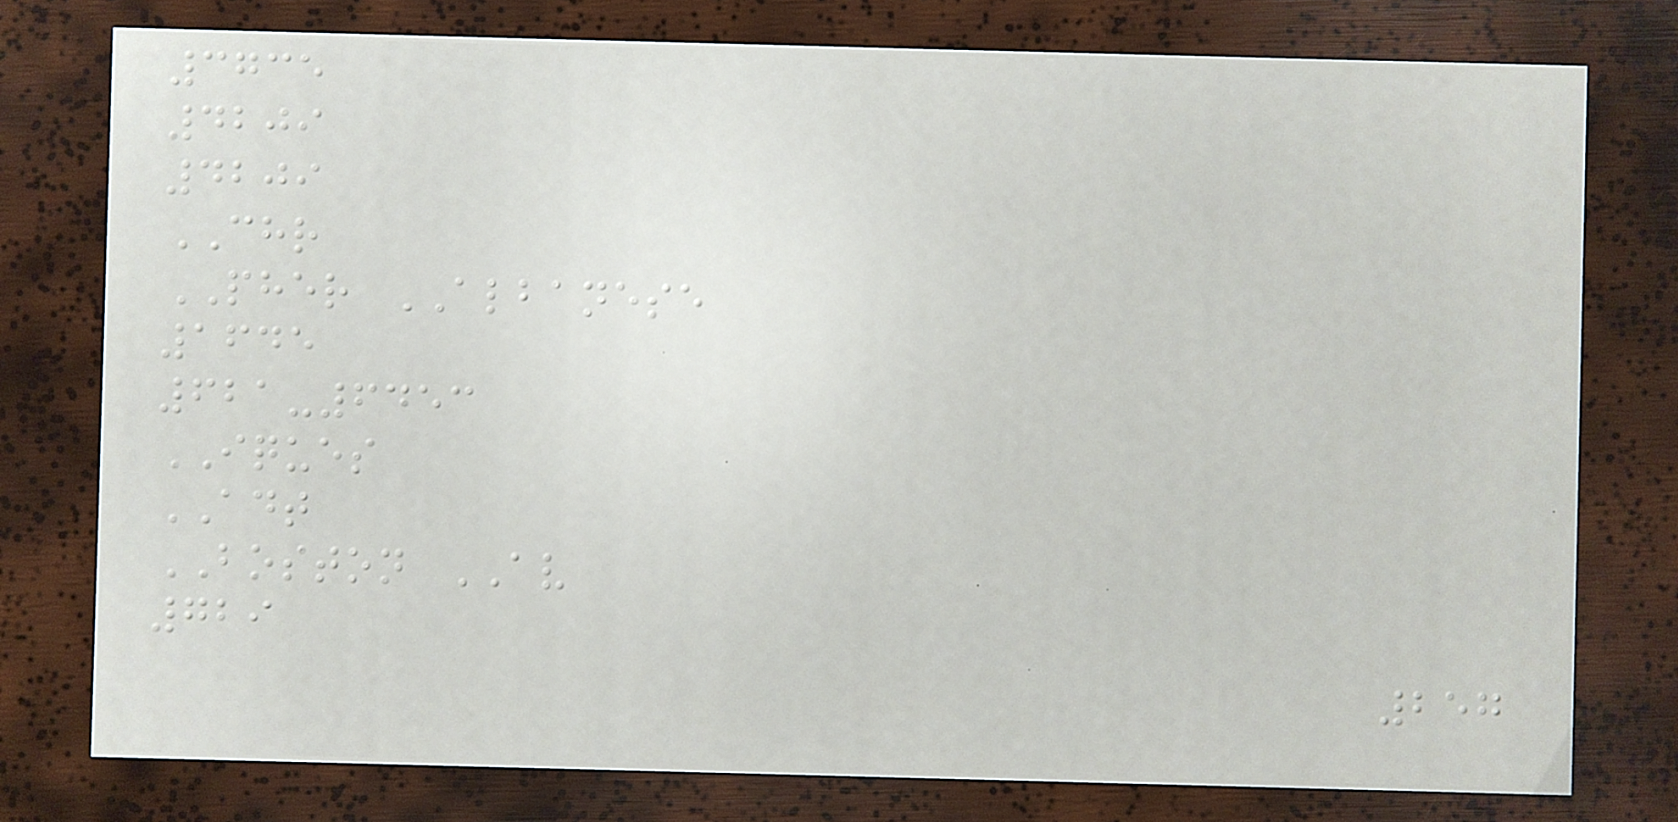3735
4209
4209
CHR
PHER ALBANESE
1645
621-6453
IQUES
ADT
BOSTON AV
729
257
